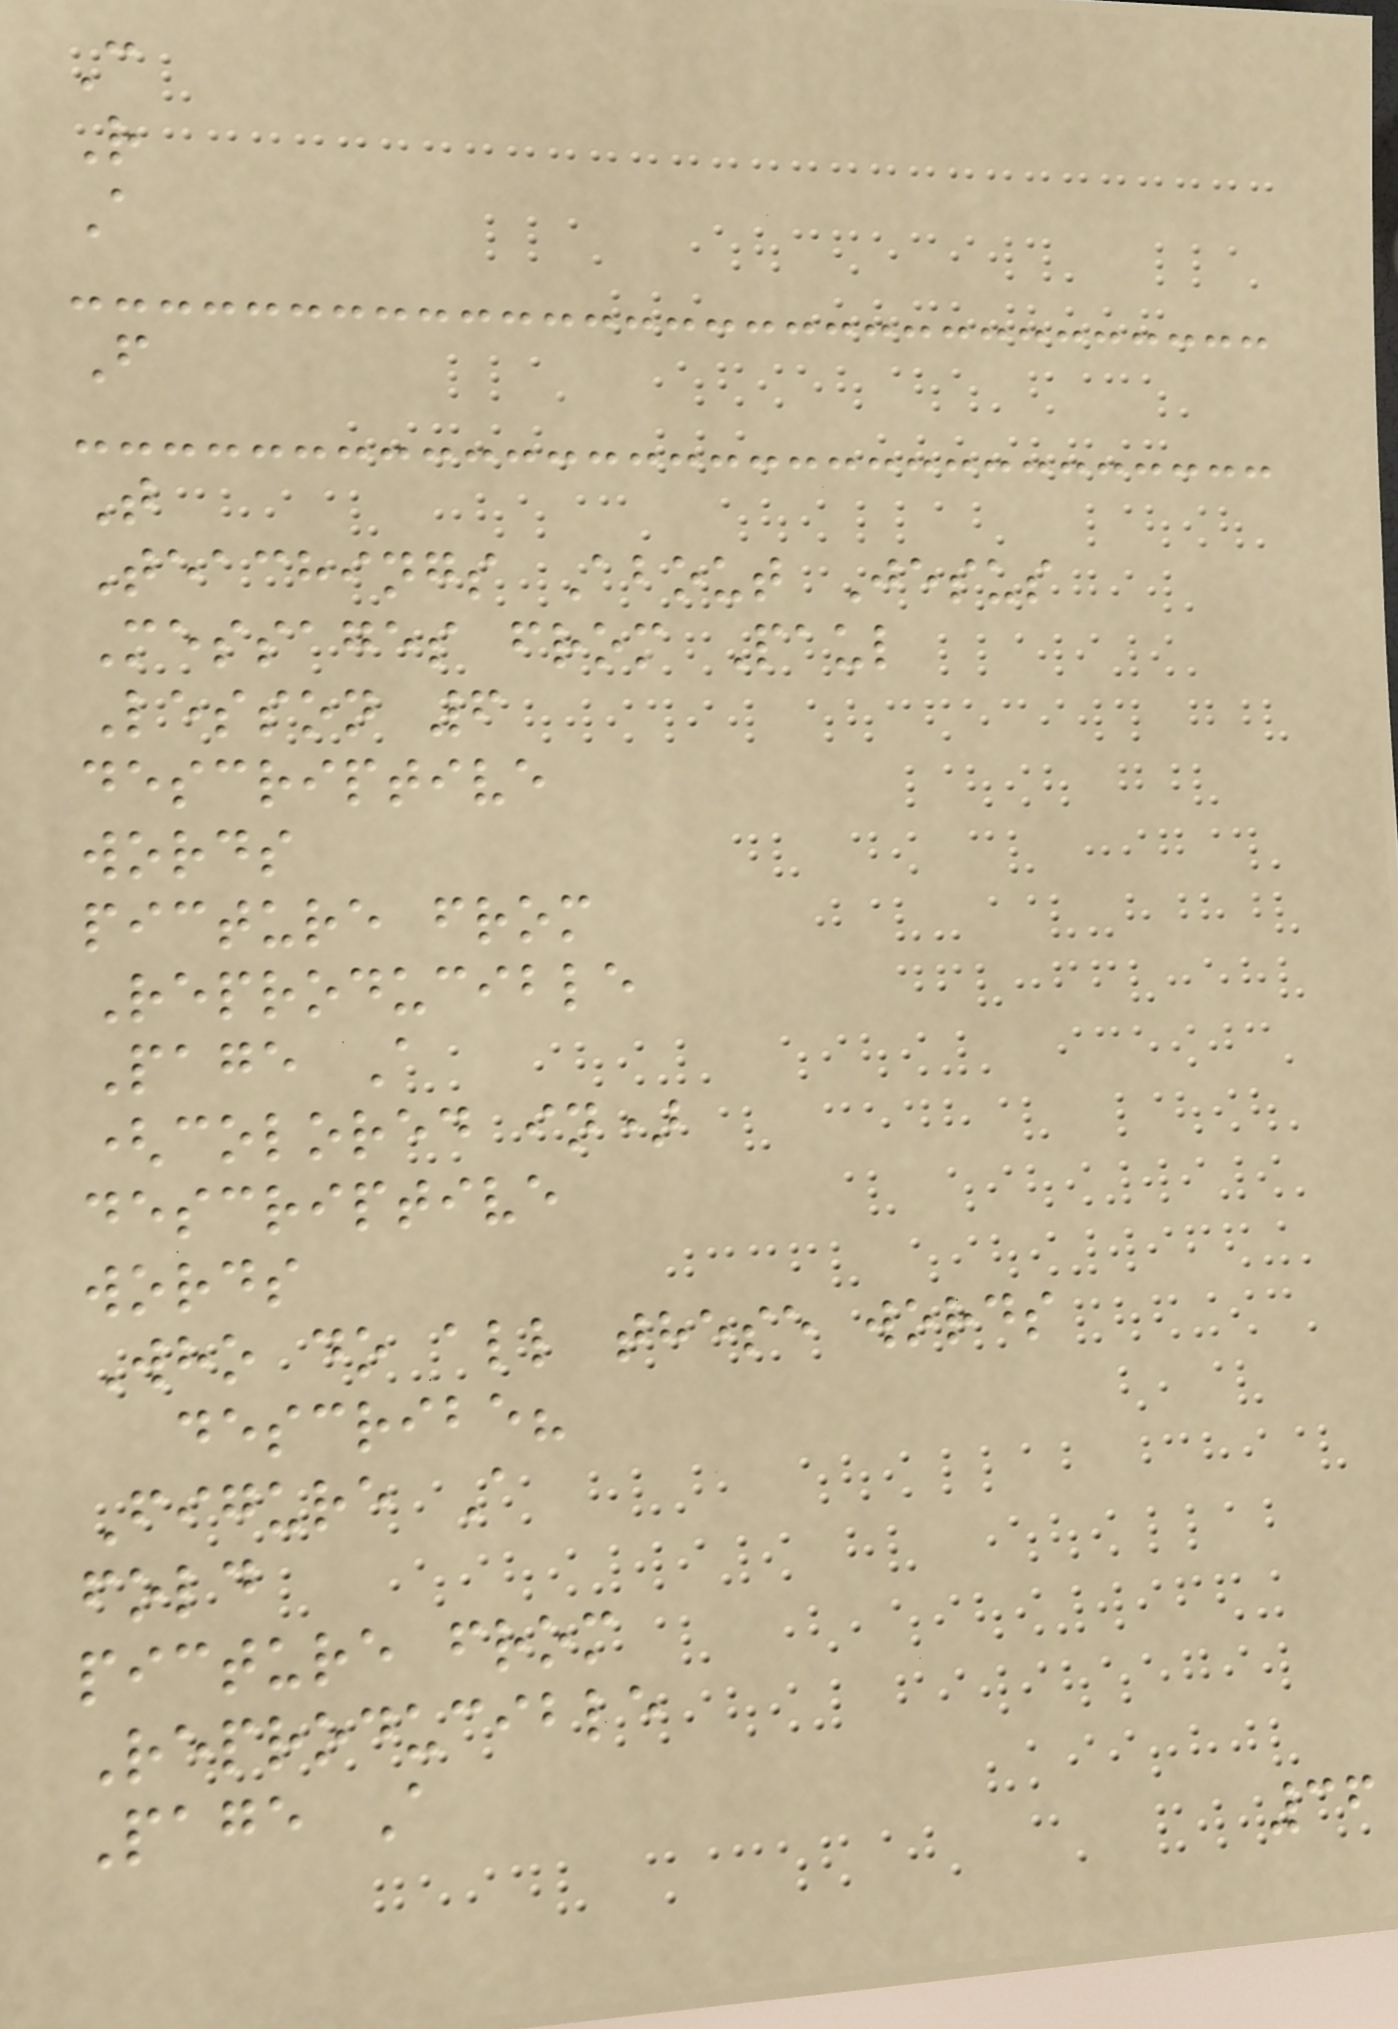C
R
A
F
T
Teachings About Jesus
Messages from Paul
Lesson 6
descriptive
words
picture from
Reproducible
Page A
(colored in)
descriptive
words
Who do all these words
describe?
Figure A
fold
picture from
Reproducible
Page A
36
